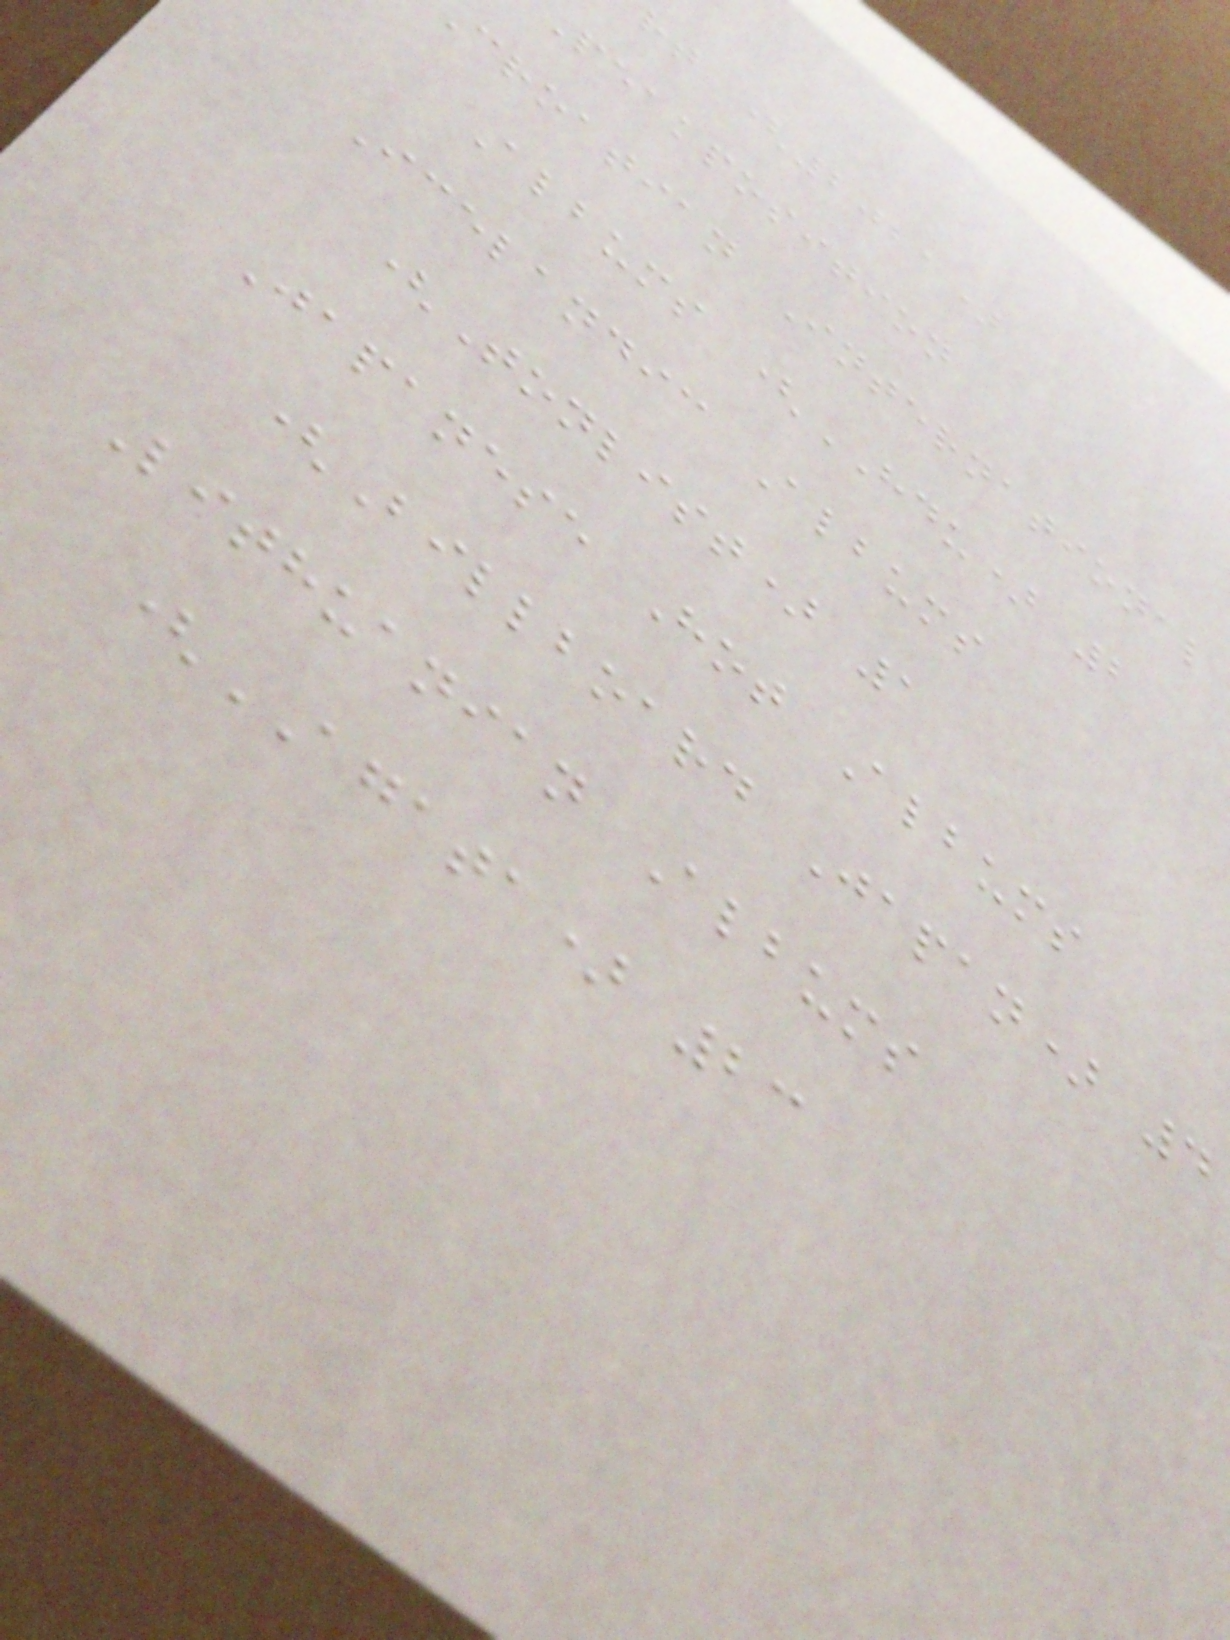rt (2021)
peakposition
croatian International
Albums (HDU) 2
Icelandic Albums
(Tonlist) 1
Japanese Hot Albums
(Billboard Japan) 4
Lithuanian Albums
(AGATA) 23
